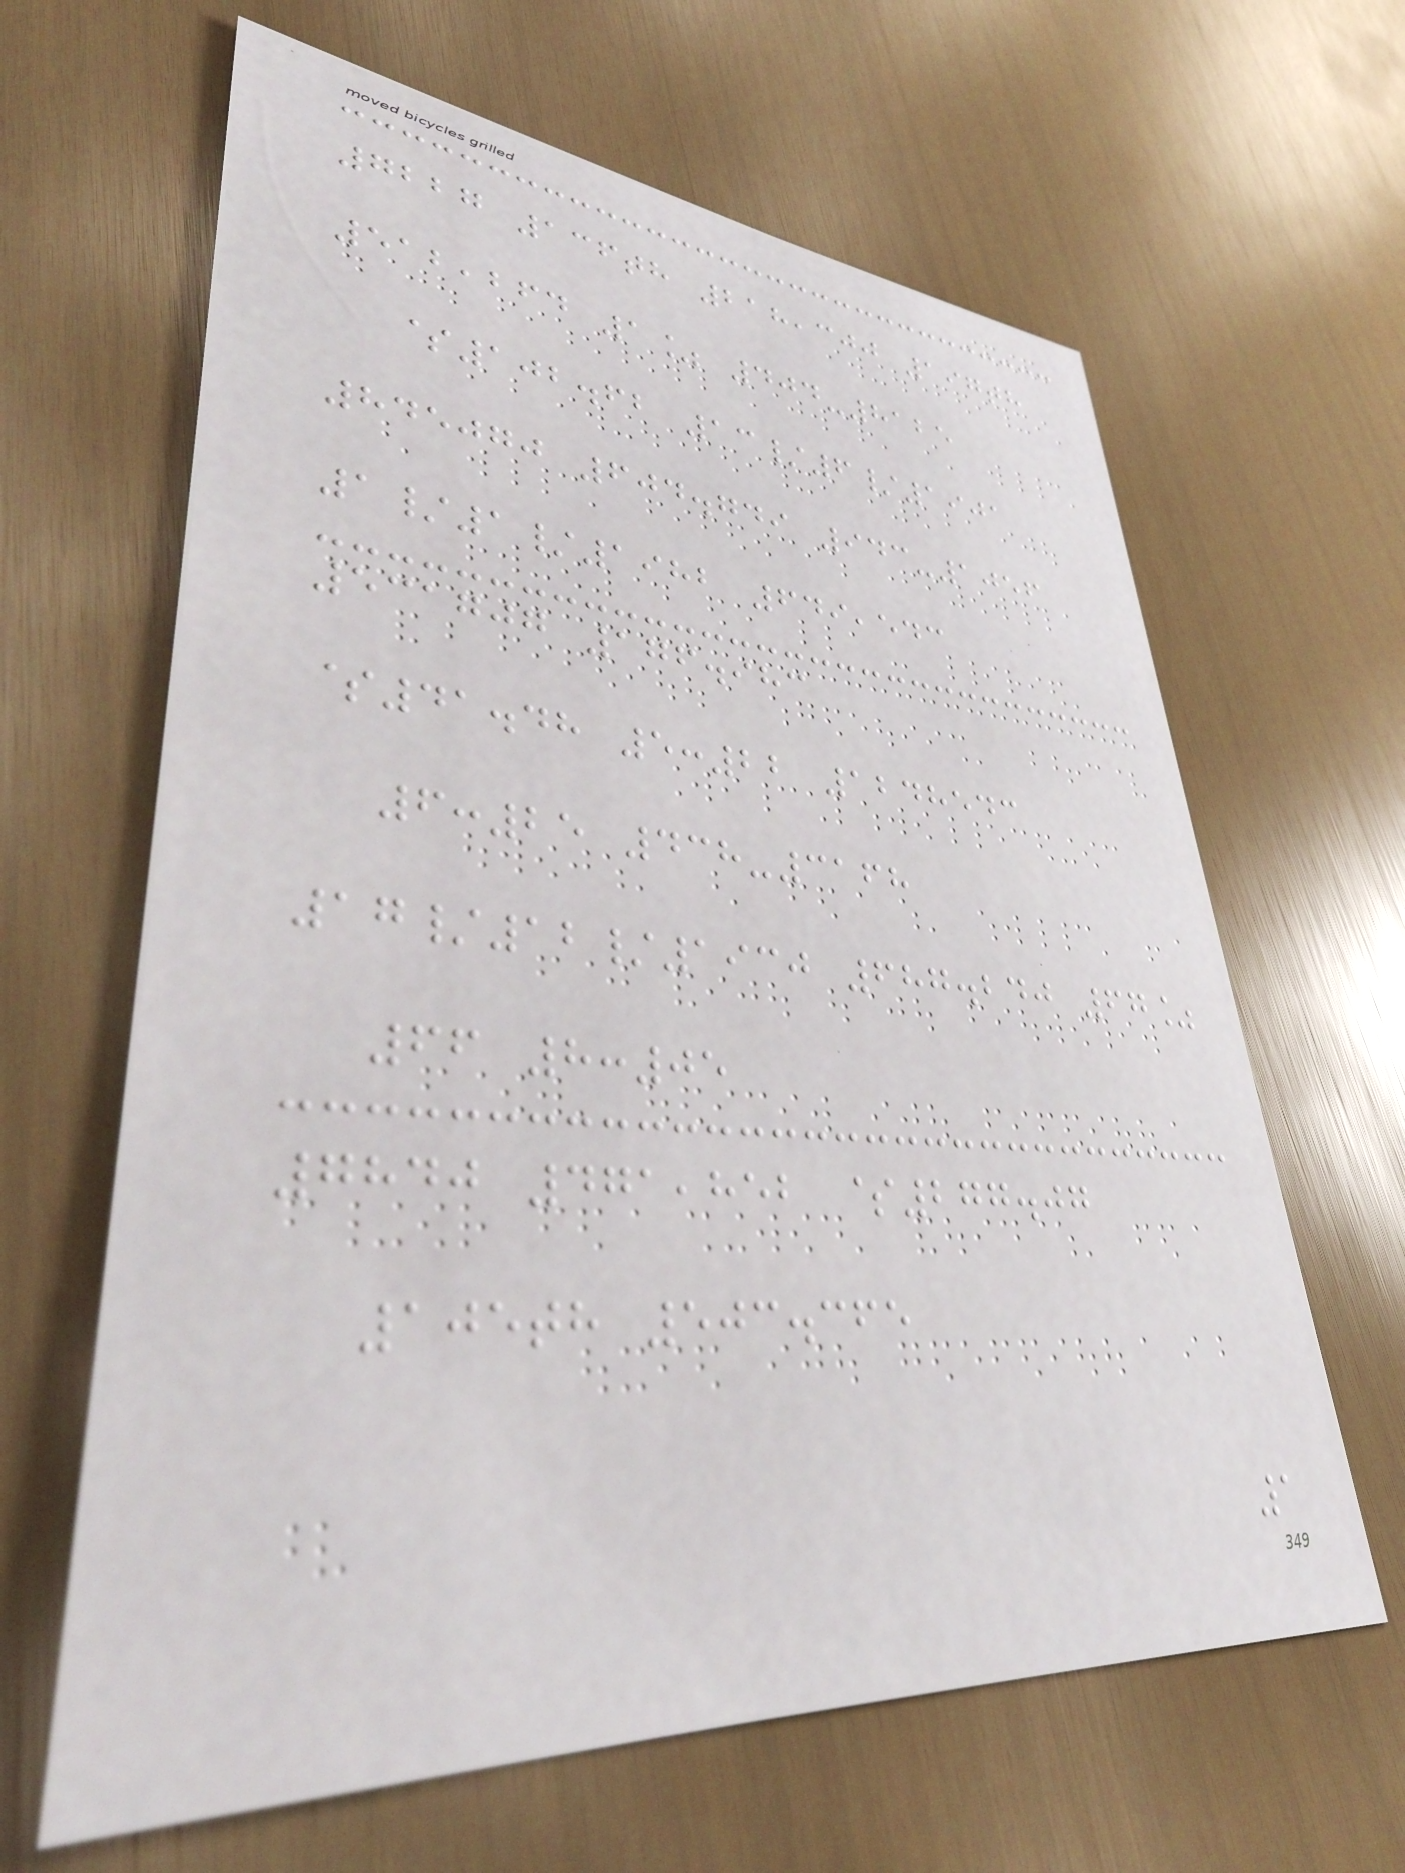7227 136th 218,300 197th
512,264 1% 404-8125
$102.62 13/6/1901
845070 604.749 943-1056
1/1/1982 649,543
531707 176.983
$41.48 5:22 1248543
6:25 438-3168
17/12/1930 687.240 67%
66 8:05
7840 471,852 $277.07
105th 503.365
1
